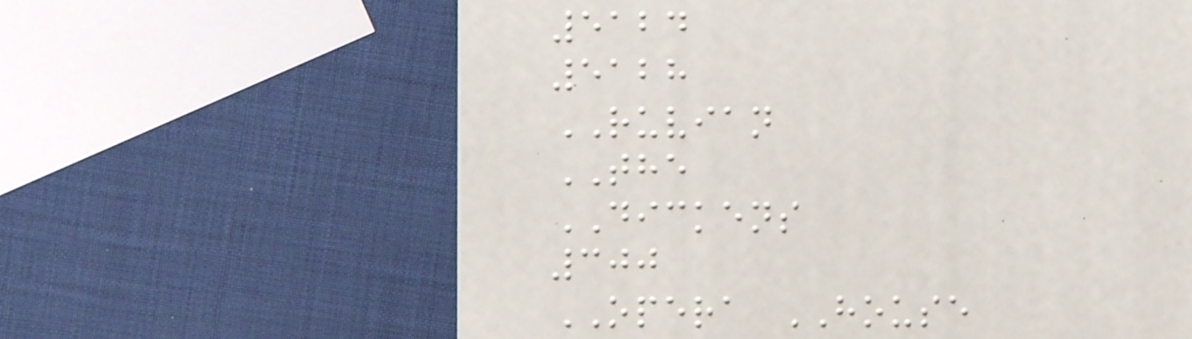5124
5128
RUVIAN
THE
DICKENS
300
OPERA HOUSE
